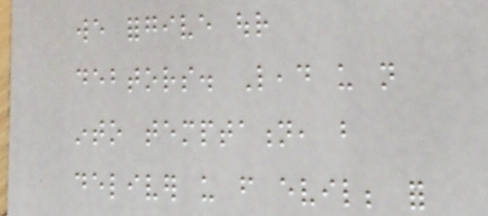we forgive our
debtors. Lead us not
into temptation, but
deliver us from evil; for
